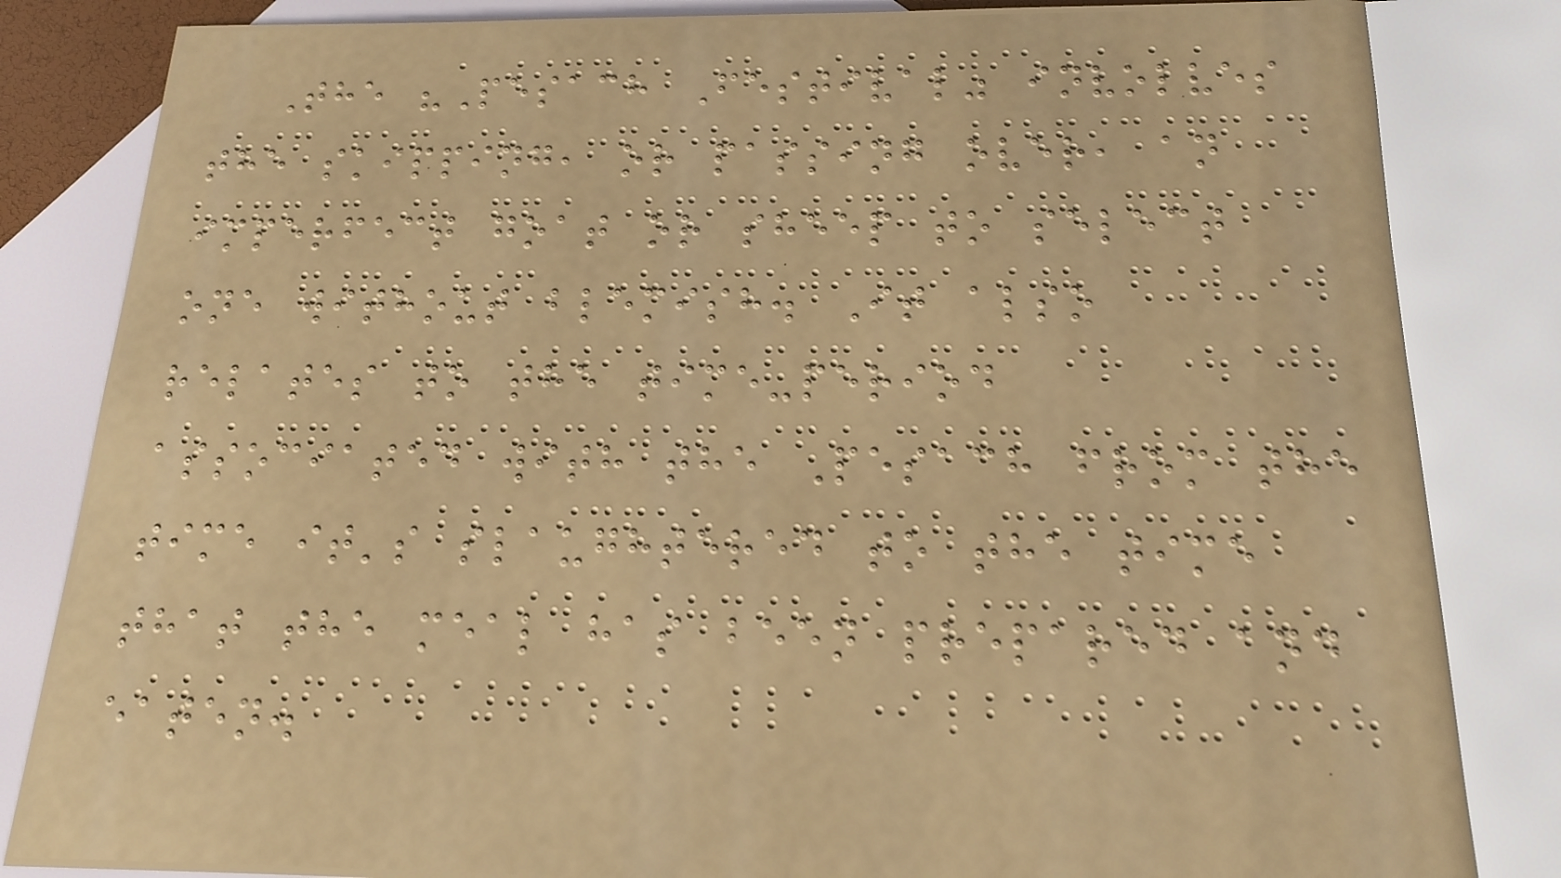The "Pesach Festival" involves
the skipping, or passing over, an
imperfect goat or sheep to select
one without blemish. It also
relates to the time-period
associated with the Pesach from the
time it's slaughtered to the time
that the meal has been prepared and
eaten.
